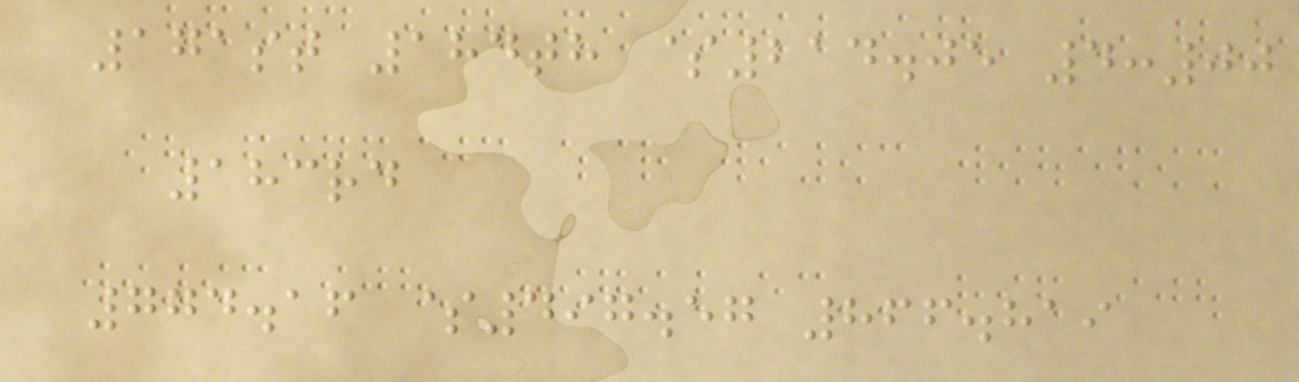171st 184th $214.05 4:00
183rd
774.16 $497.57 866.819
